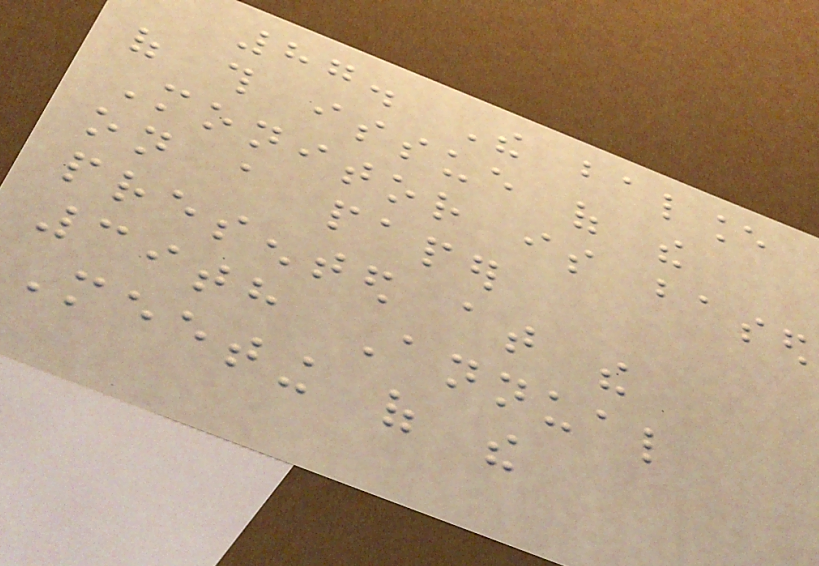87. The balance
of this issue of the
Monitor is based
on a paper
presented at the
39th Annual
Meeting of the
